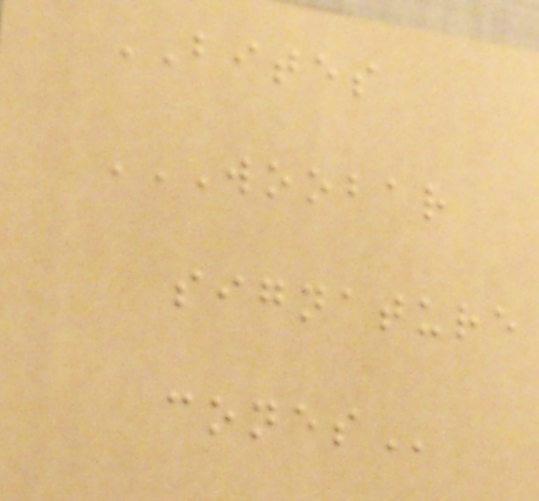BITES
WOOBAR
SIGNATURE
CONES
